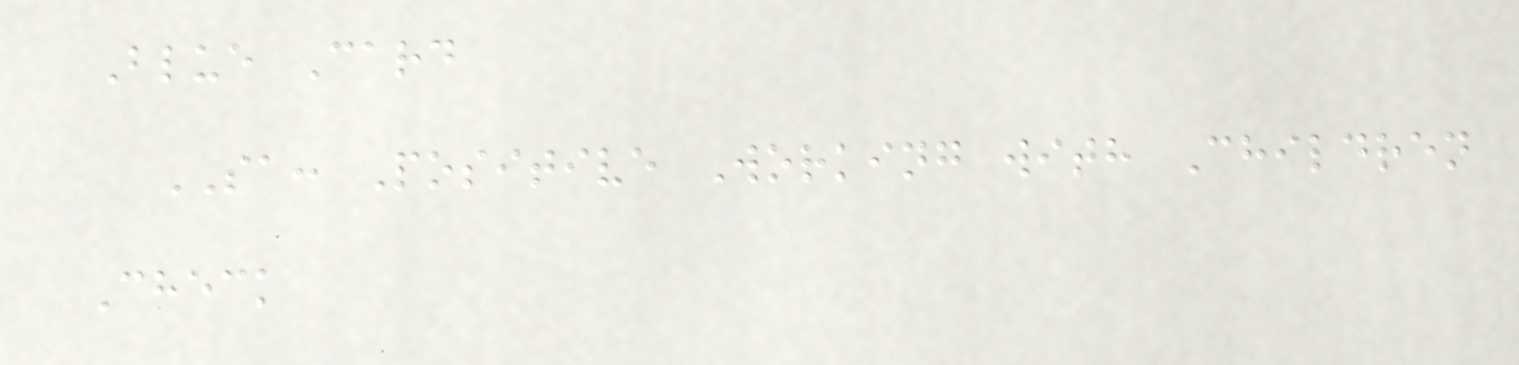Blue Card
SA: Positive Working with Children
Check
